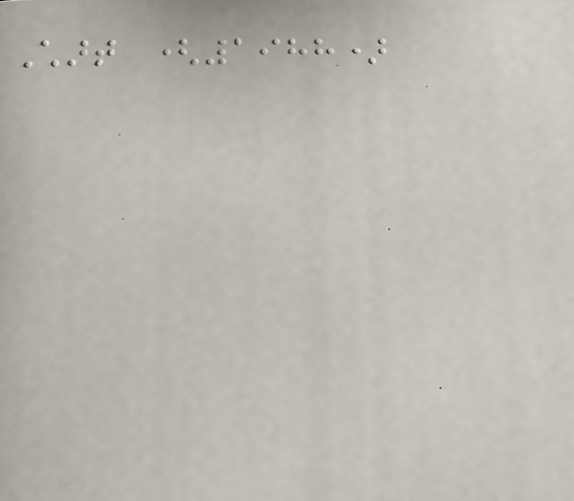Chart (1988)
